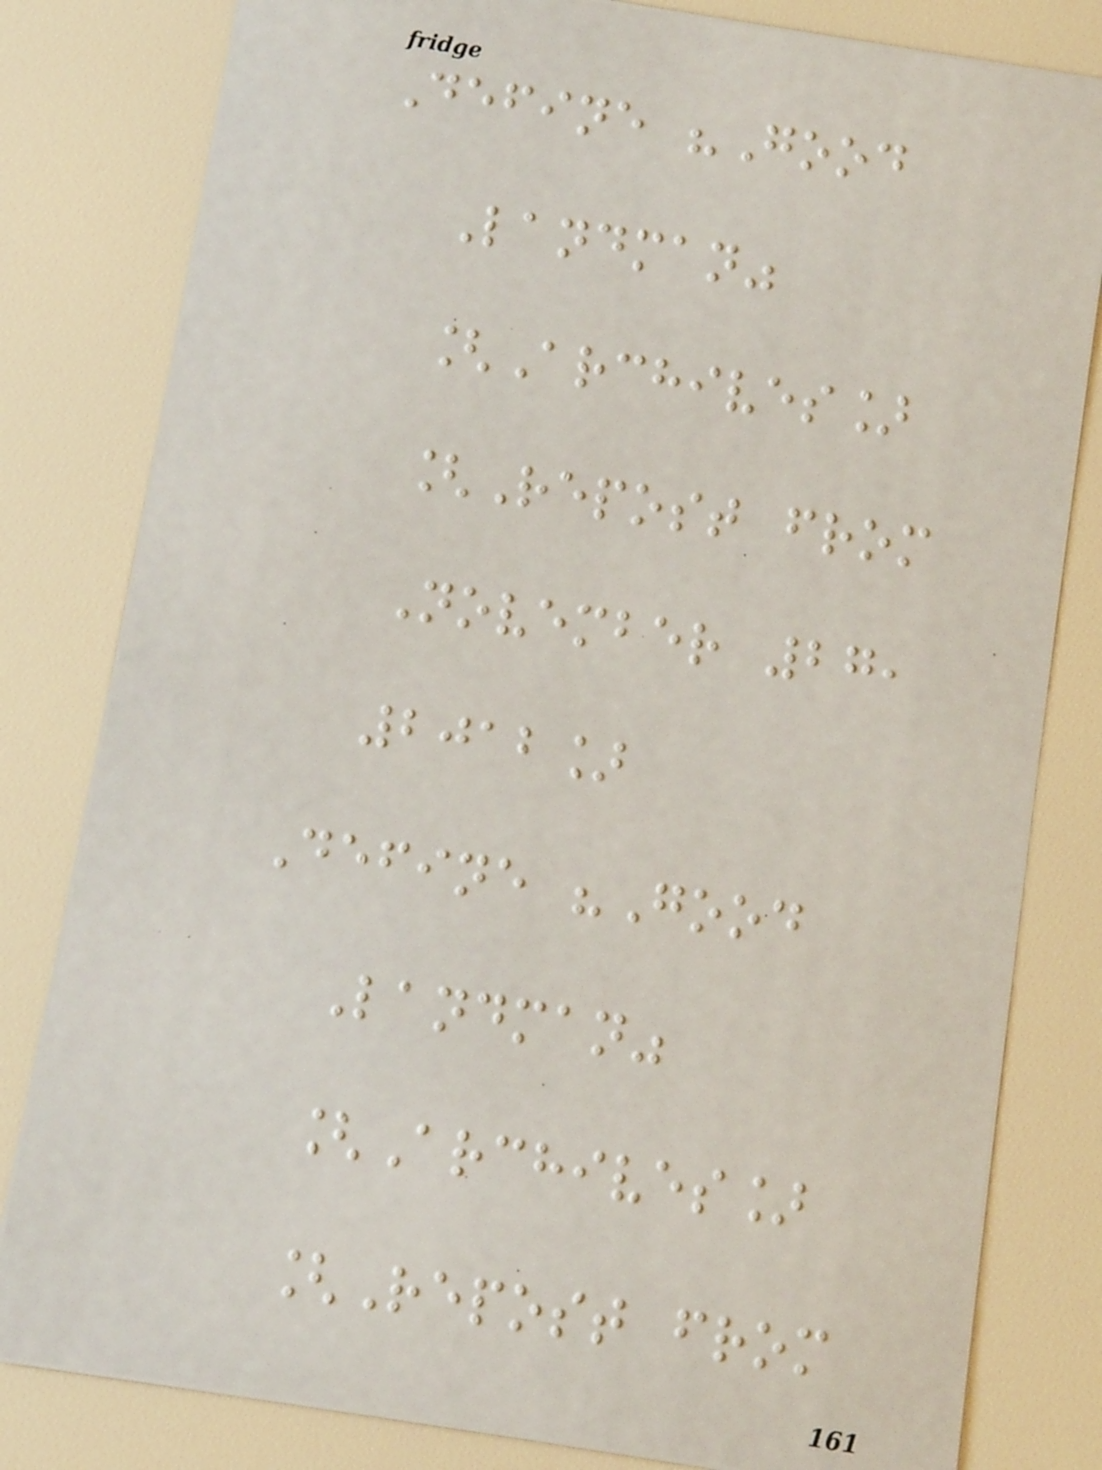Define "Good
Landman"
[Archives]
[Repost from
November 27,
2012]
Define "Good
Landman"
[Archives]
[Repost from
